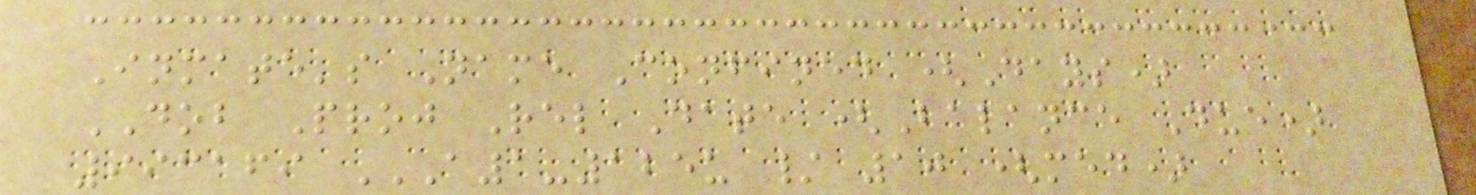Inmate's Name Confined (Days)
DOB Proj Rel Date (Balance Due)
993169 A1-125U / 10 (MED)
